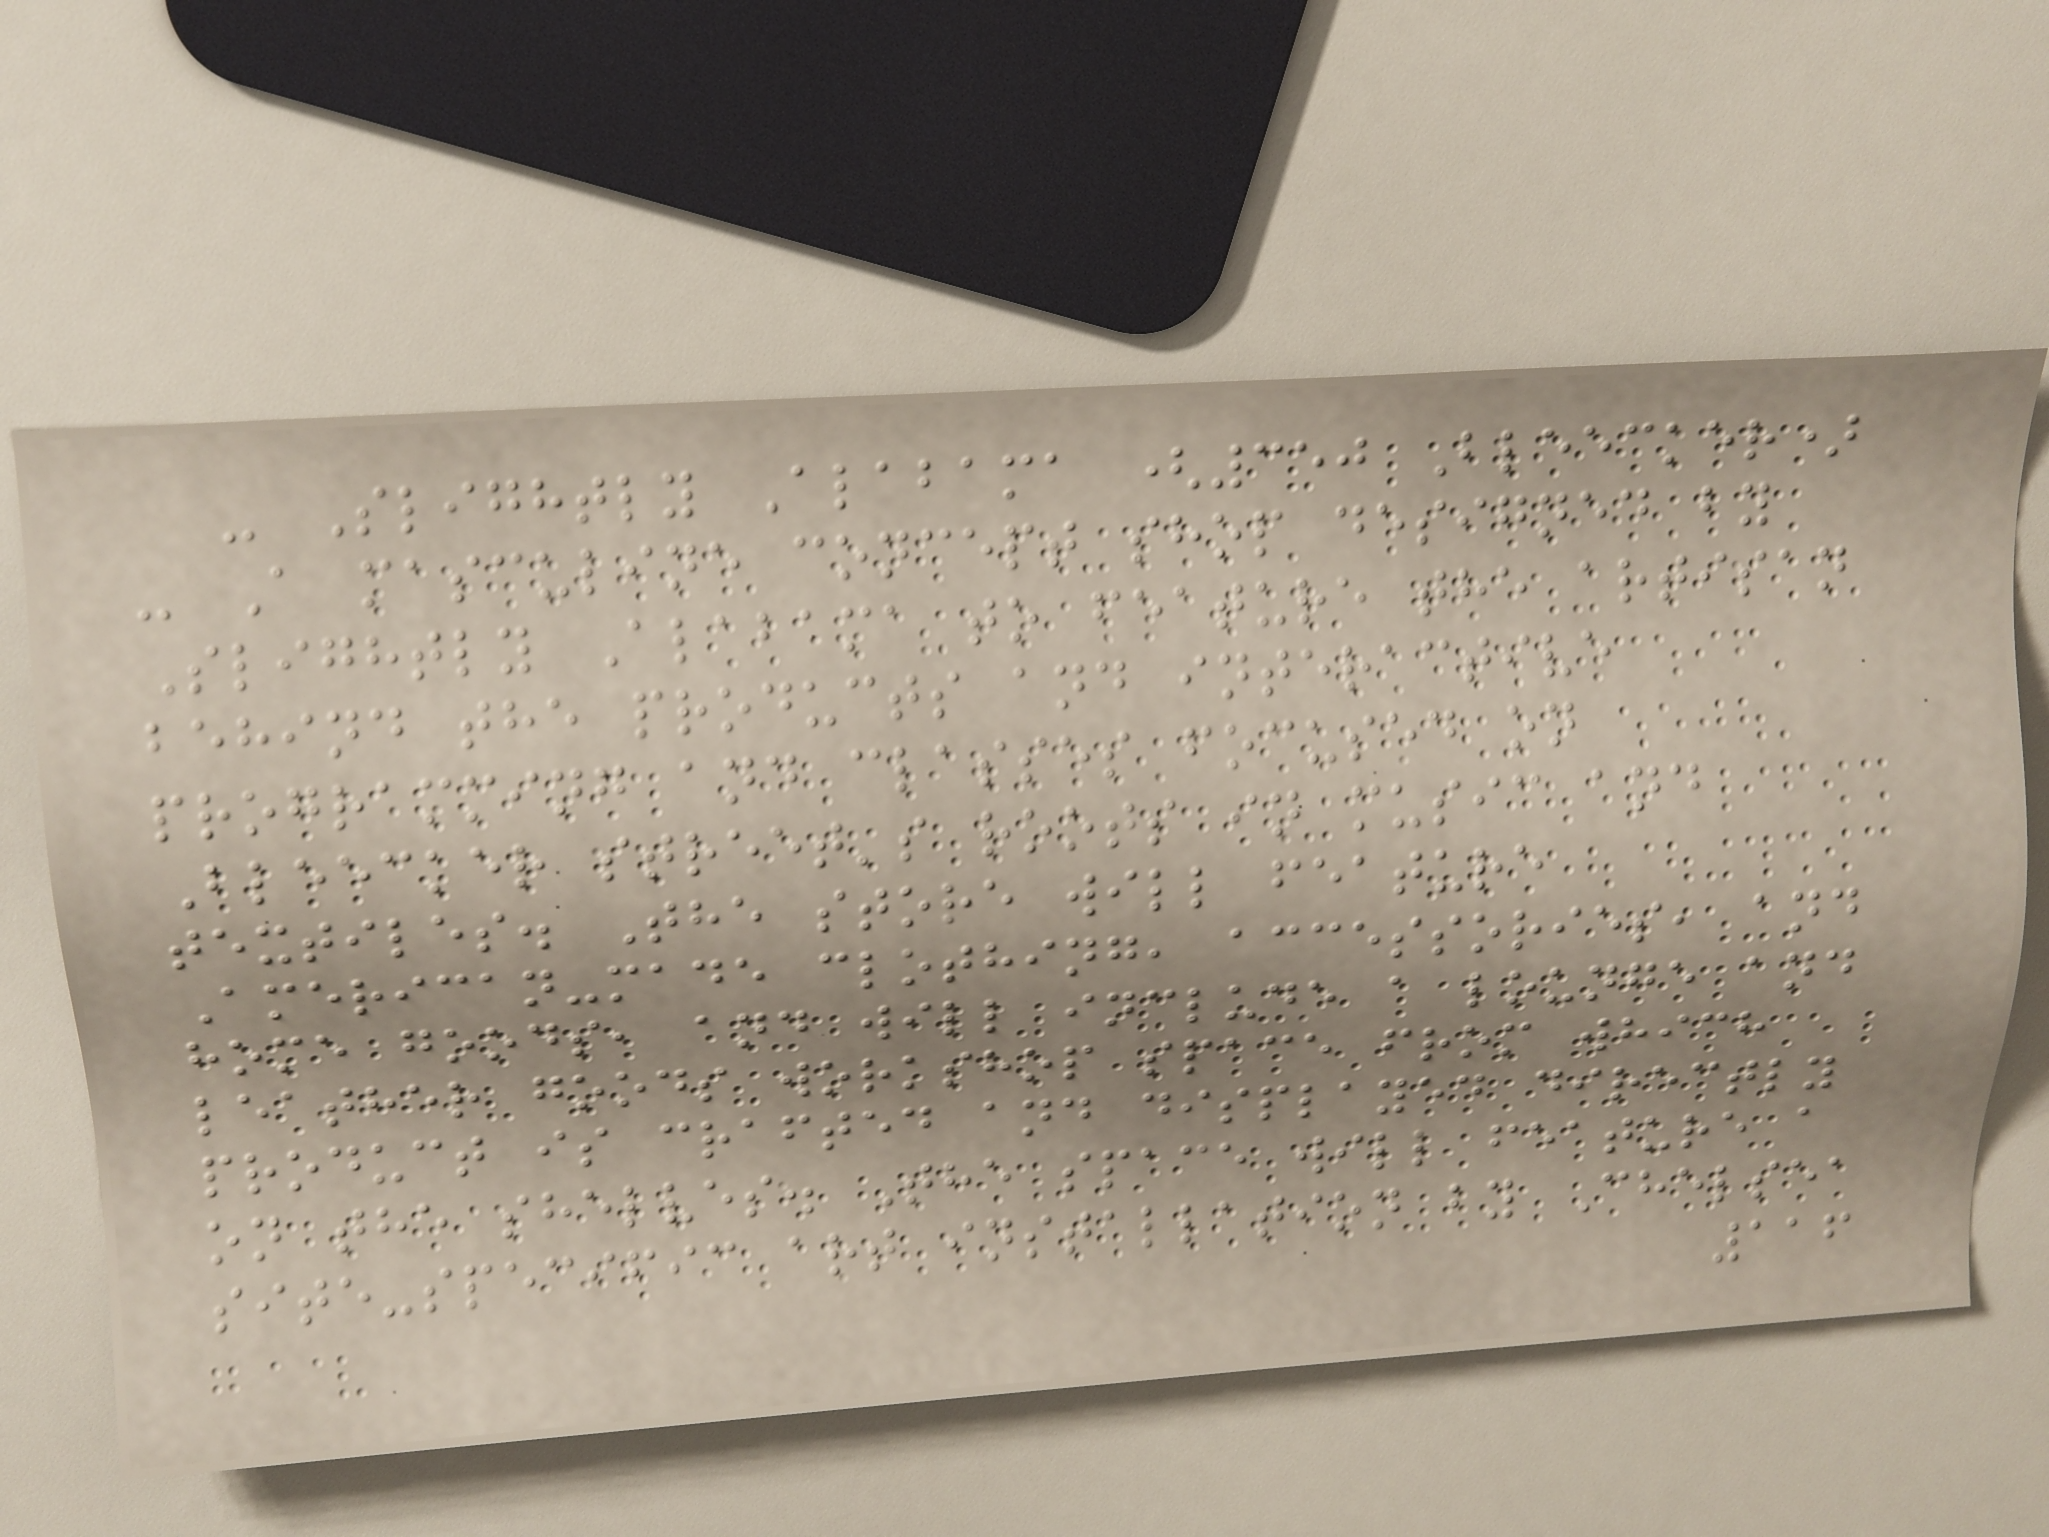- Slightly Alabama (350 Bleecker)
- A masculine concept shop designed by
Slightly Alabama to feature the artisan
behind the products and interactive
programming and classes focused on
Bleecker street's roots in music and
textiles. The store will feature
American-made clothing, accessories, and
home goods, and will include a lounge and
leather goods workshop space from which
product is crafted and displayed directly
on the shelves. The space will feature a
site-specific art installation by Chelsea
116
